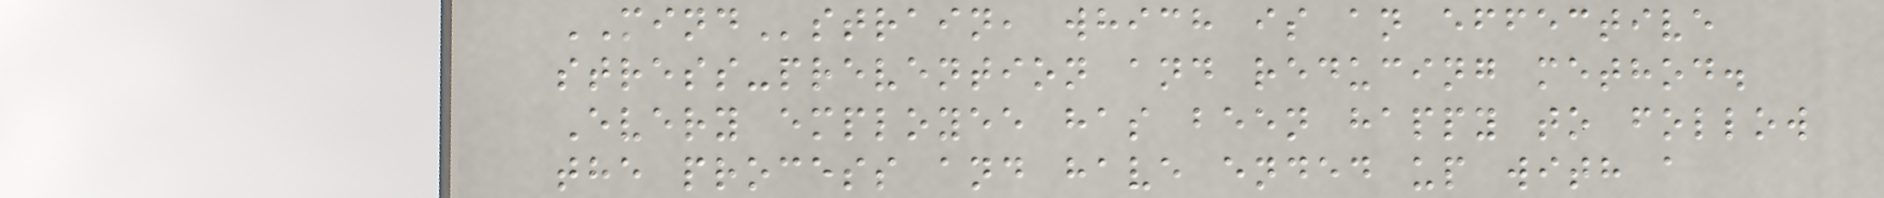MINDstrain, which is an effective
stress-prevention and reducing method.
Every employee has been happy to follow
the process and have ended up with a
